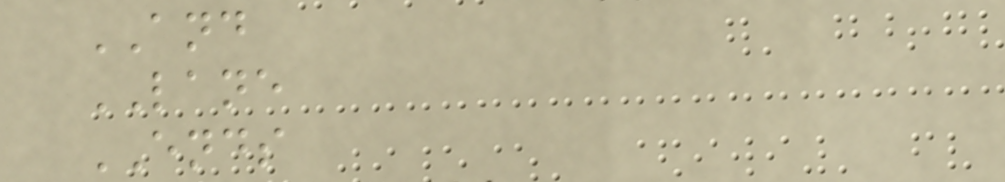AND
LANE
ENDS
